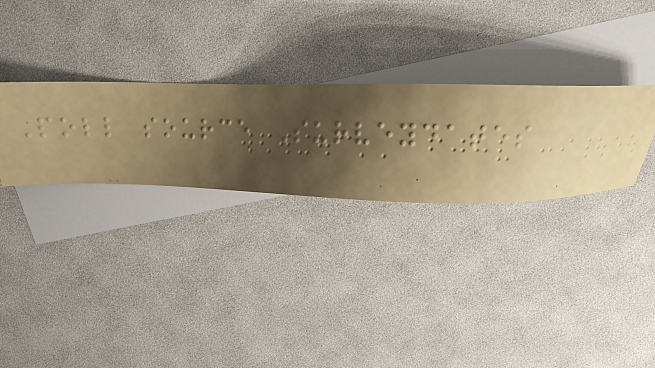Poll source Surveydates
